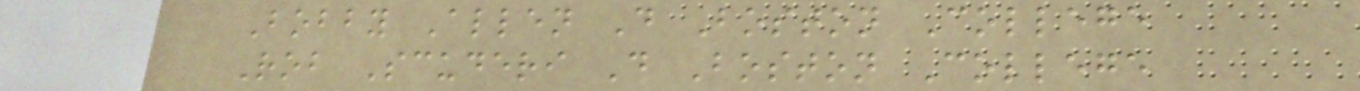Bobby Allen D Boston College
Rob Scuderi D Boston College
